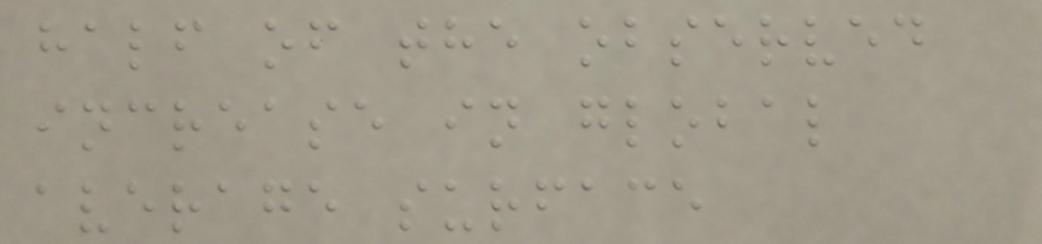half of the observed
increase in global
average surface
